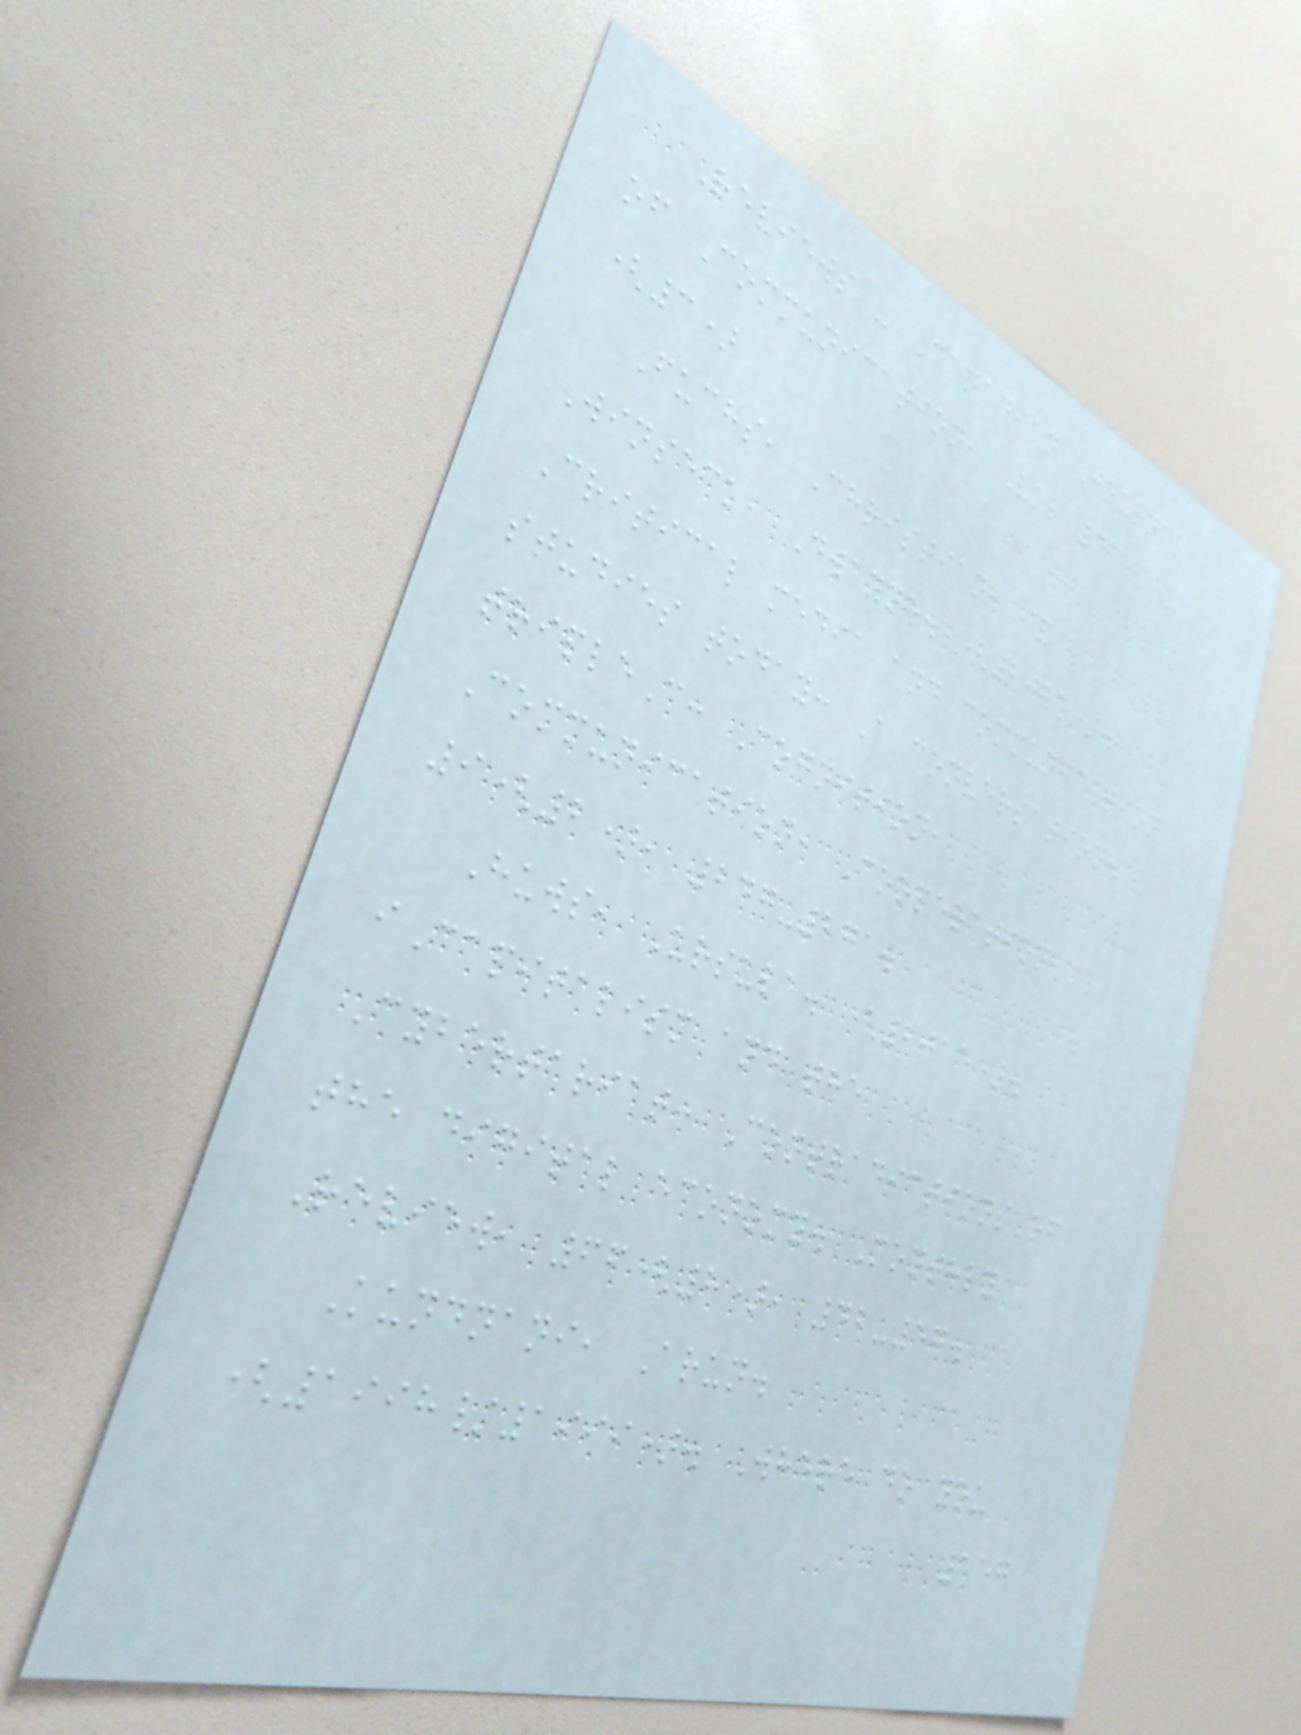Reviews - Canadian Journal
of Communication, Vol 41
(3)
Fuchs, Christian, &
Winseck, Dwayne. (2011).
Critical media and communication
studies today: A conversation.
tripleC: Cognition,
Communication, Cooperation,
9(2), 247-271.
Huws, Ursula. (2015).
iCapitalism and the
Cybertariat: Contradictions of
the digital economy. Monthly
Review, 66(8), 42-57.
Kundnani, Arun.
(1998/1999). Where do you
157
